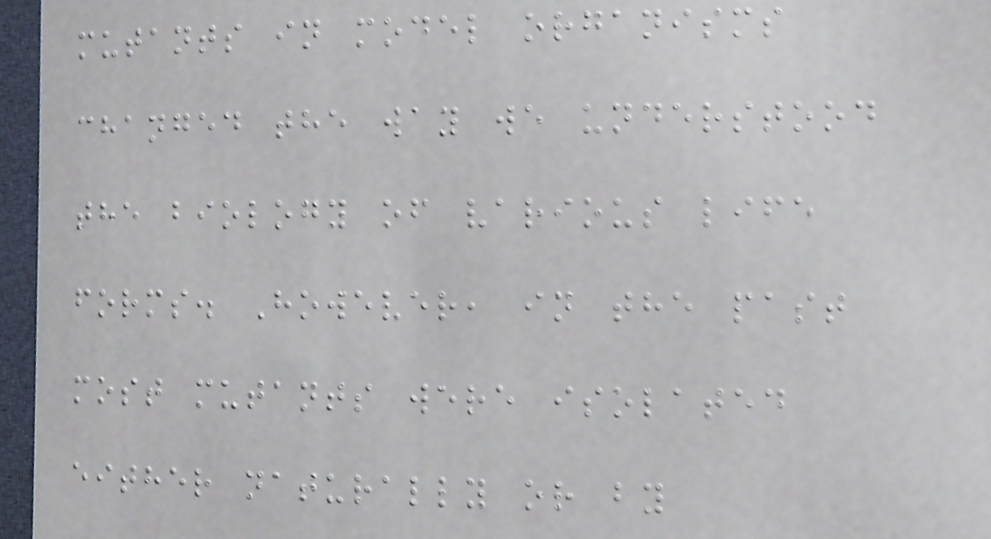mutants in model organisms
changed the way we understood
the biology of various life
forms. However, in the past
most mutants were isolated
either naturally or by
